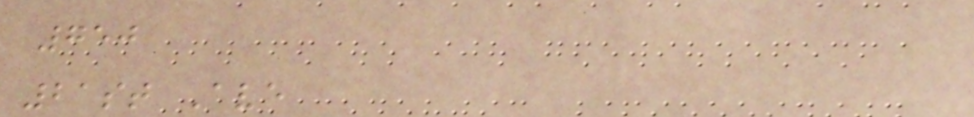750
21st Ave
